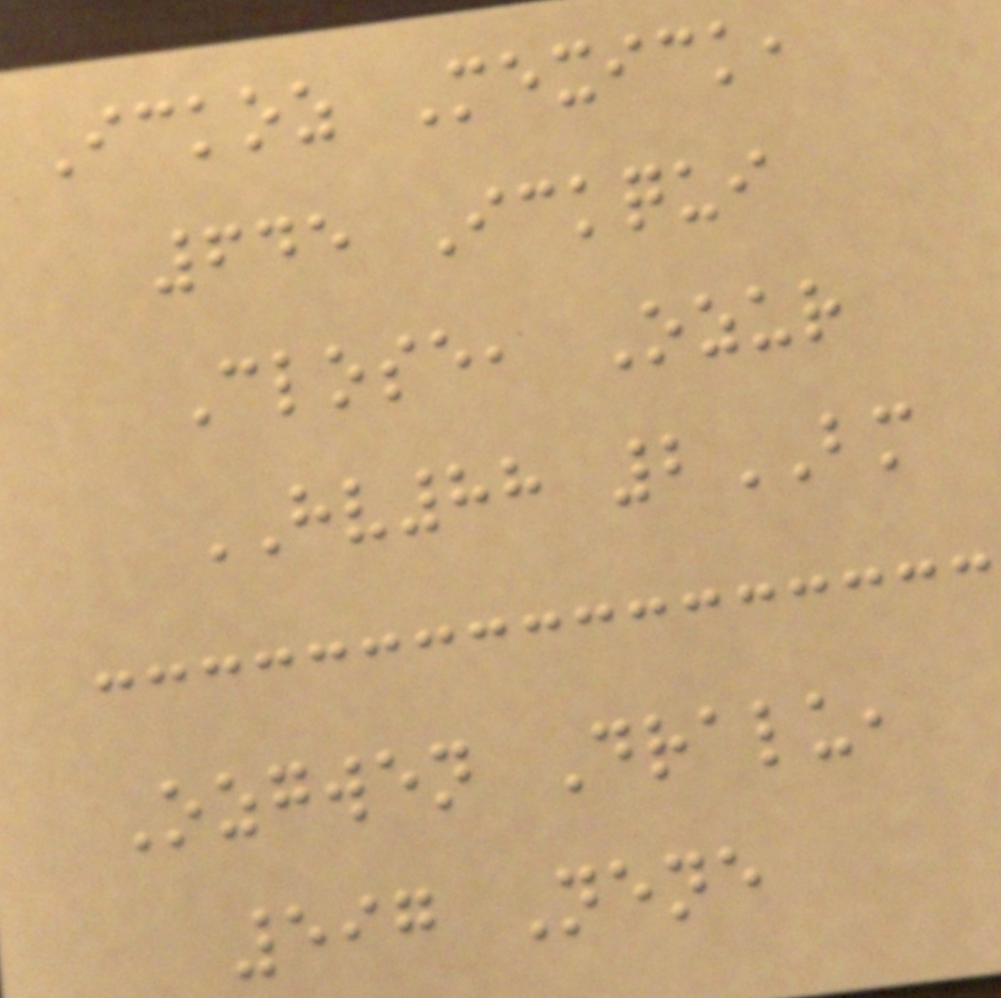Ickoz Mexick,
645 Ickqui
Close, Ozur
HV88 2BM
Ozgwen Dralu,
597 Nene
